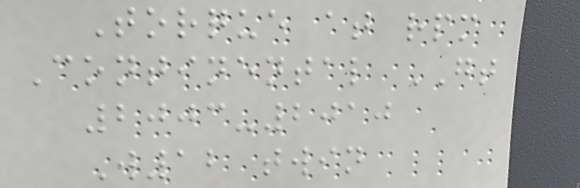Torque at rpm
Continental GT
2003-2010
W12 twin
